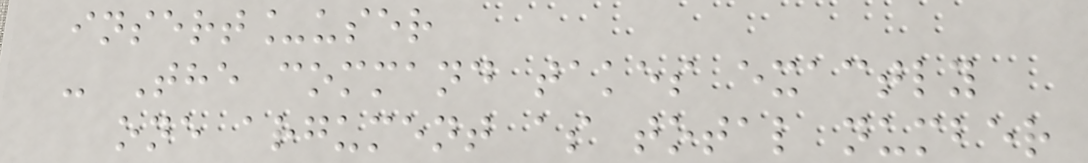insert_user
- The command takes exactly
one argument as total number
